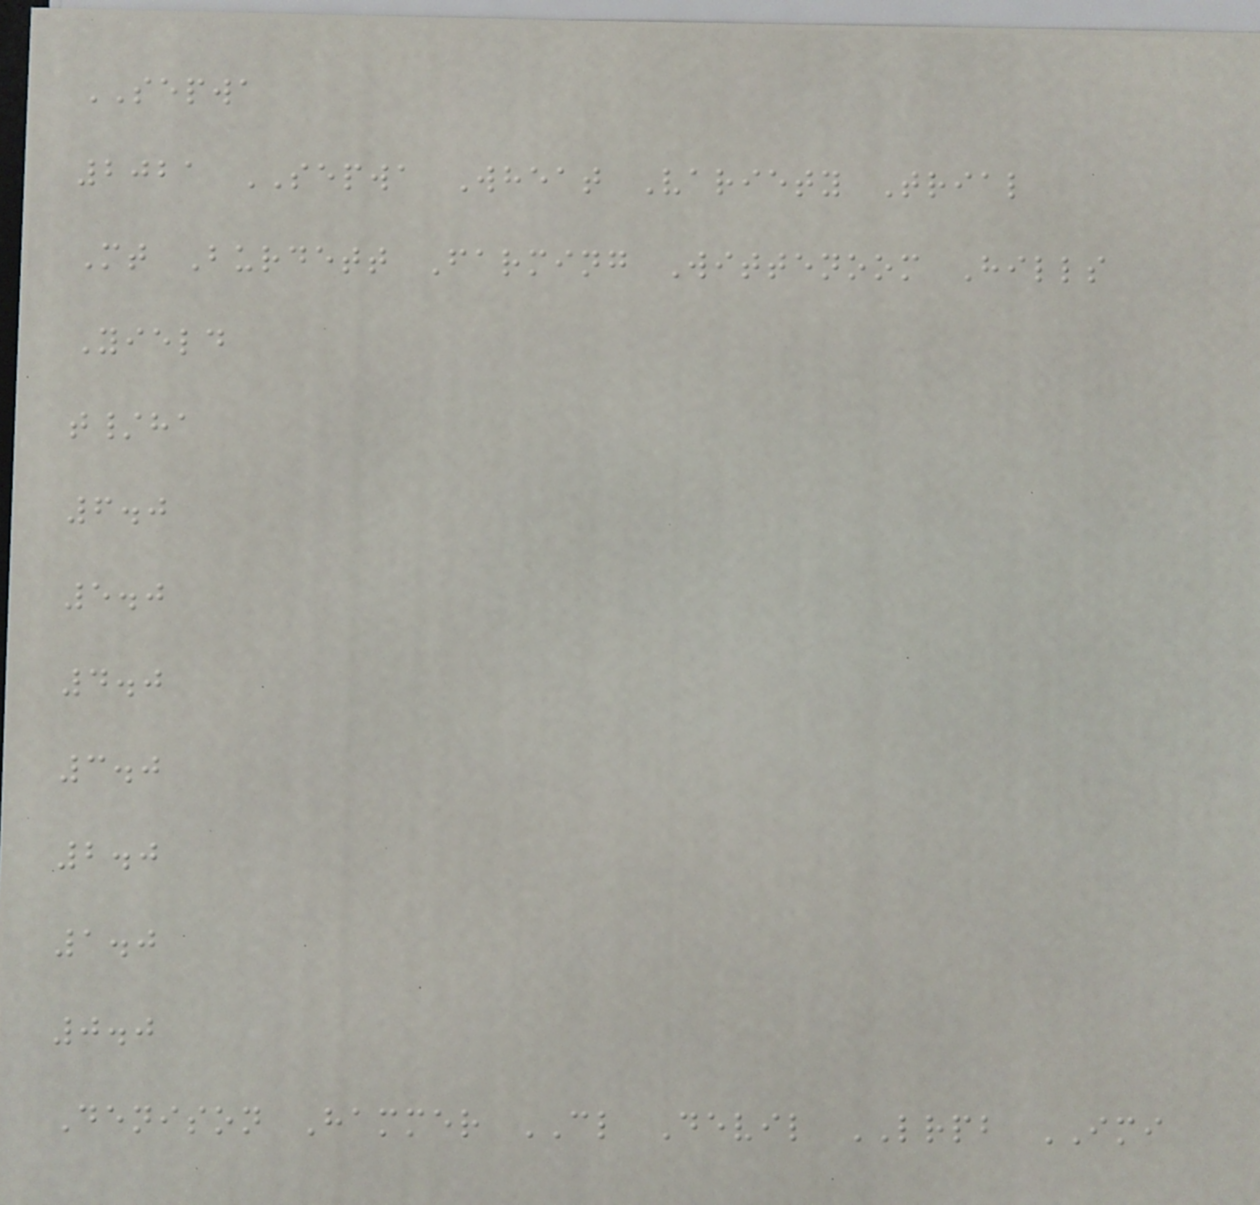SEPWA
2021 SEPWA Wheat Variety Trial
Mt Burdett Farming Wittenoom Hills
Yield
t/ha
6.0
5.0
4.0
3.0
2.0
1.0
0.0
Denison Hammer CL Devil LRPB IMI
